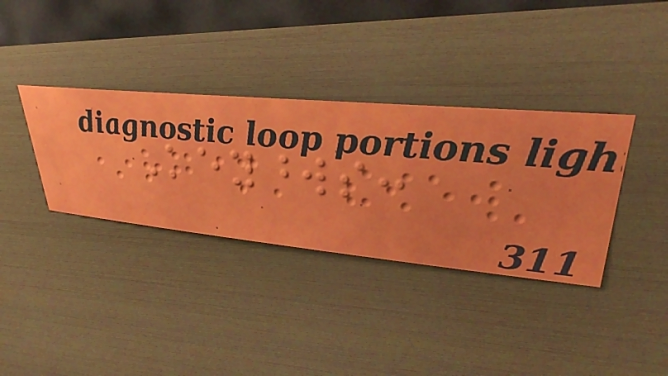Keywords:
